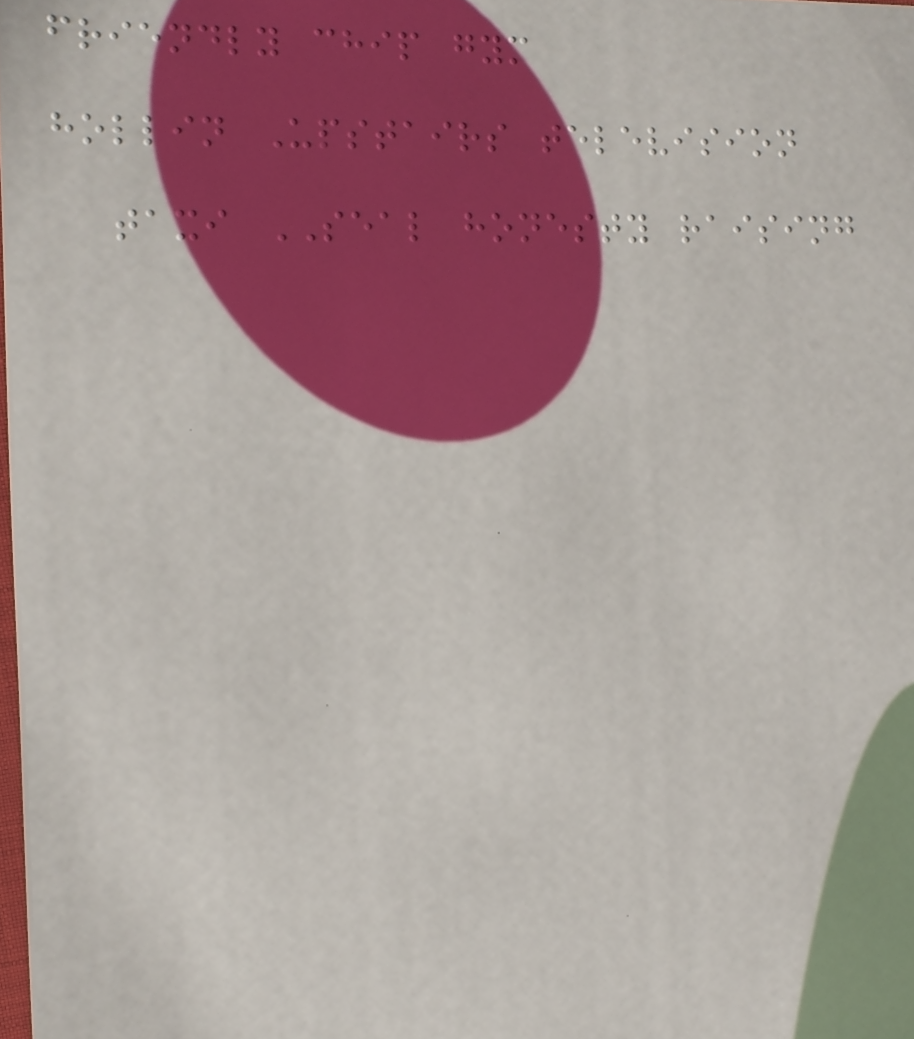friendly chip gym
hollin Upstairs television
taxi SEAL honesty raising
